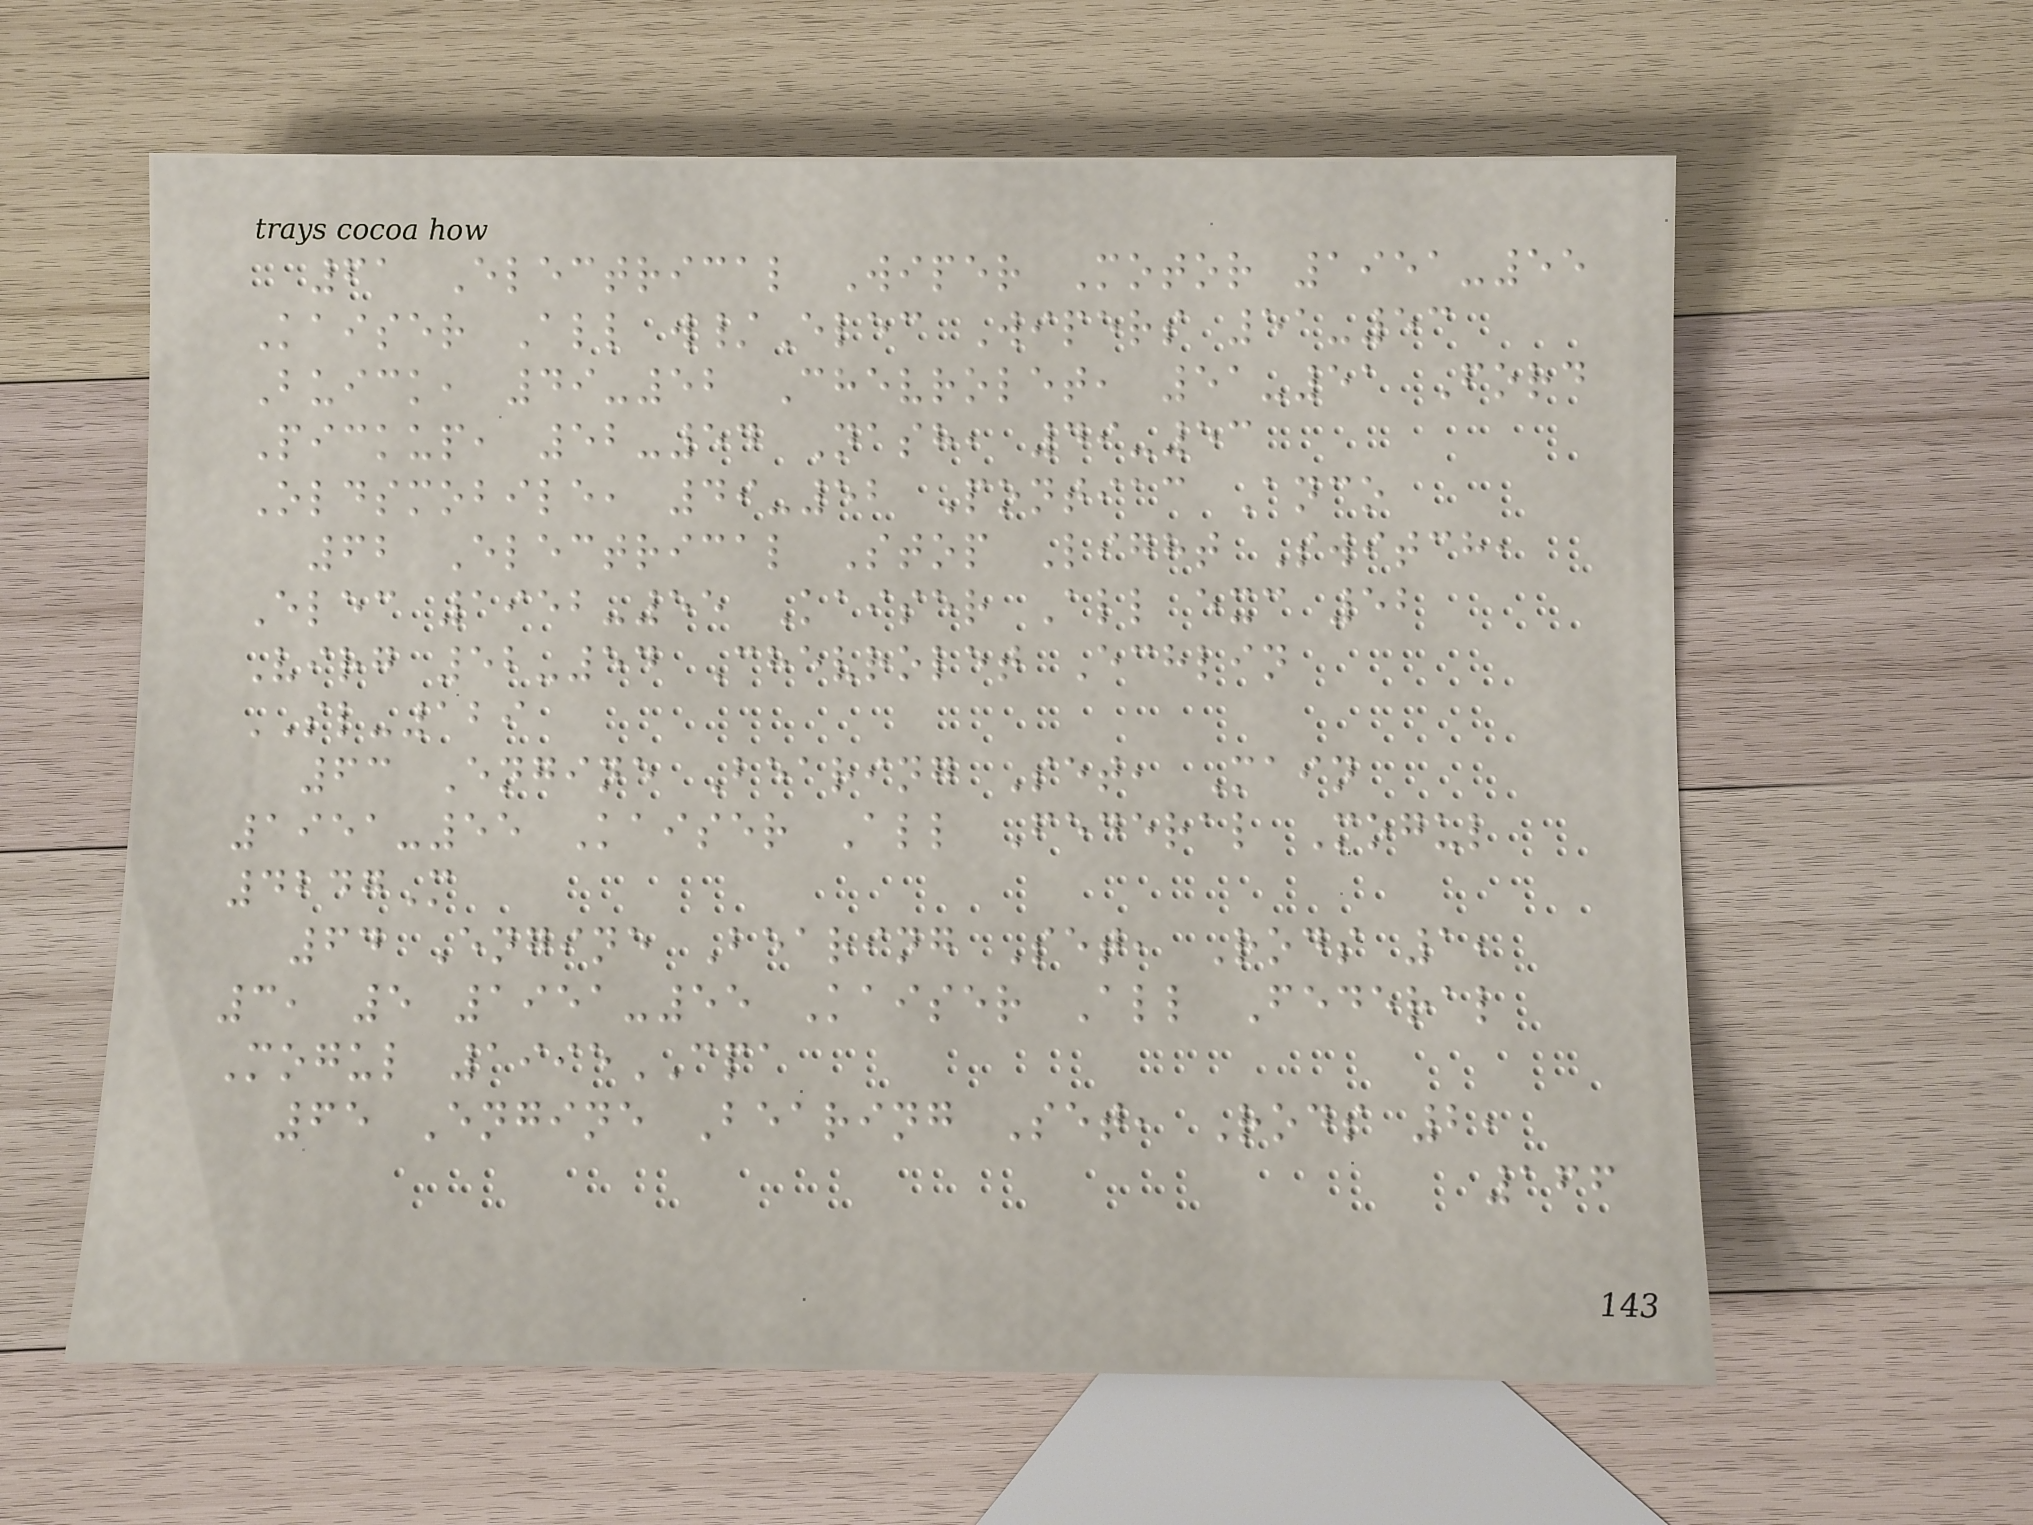61 Electrical Wiper Motor 1951-55
Kaiser All w/Elec Wipers 51-53
Buick, 49-52 Chevrolet, 51-51 Ford
Pickup, 52-54 Nash, 49-53
Oldsmobile, 49-52 Pontiac Anco
62 Electrical Stop Light Switch,
Elec 1952-55 Kaiser All exc 52
Virg 52-54 Chevrolet Echlin
SL-129
63 Engine Bearing Set, Main
1951-55 Kaiser All Federal Mogul
4247M
64 Engine Bearing Set, Rods 1,
3, 5 1951-55 Kaiser All Federal
Mogul 1995CPA
65 Engine Bearing Set, Rods 2,
166
